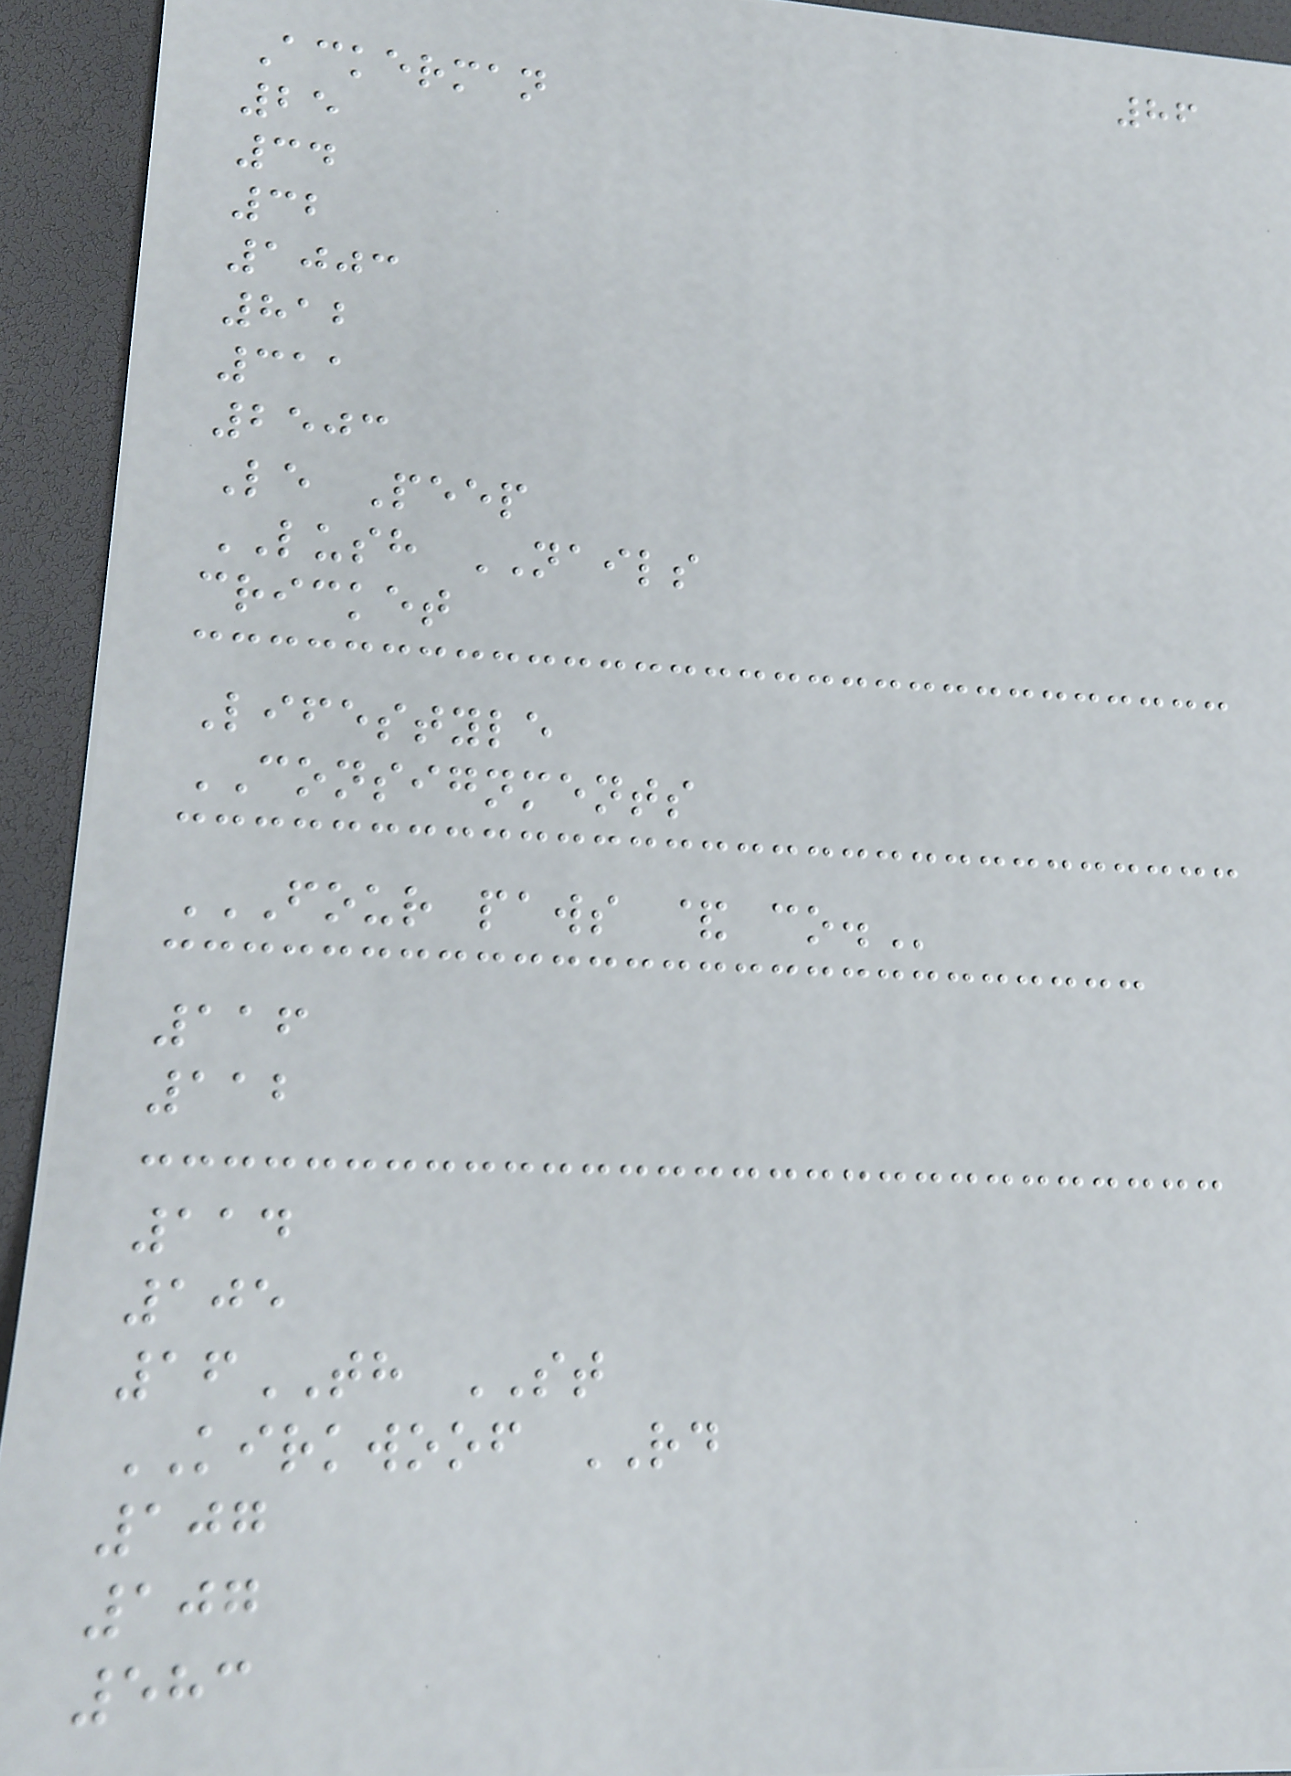86
Ackerman
25
34
32
1003
812
311
2503
Le Peep
LUSH NAILS
cricket
Lifestyle
CONSIGNMENTS
FOUR PAWS & CO.
116
112
114
105
16TH ST
KIRKWOOF RD
107
107
583
